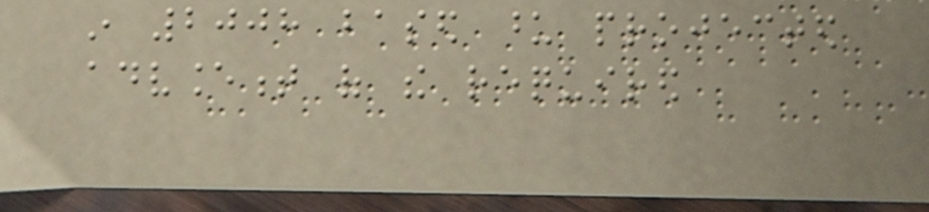in 2008 based upon projected
advancement of the required
